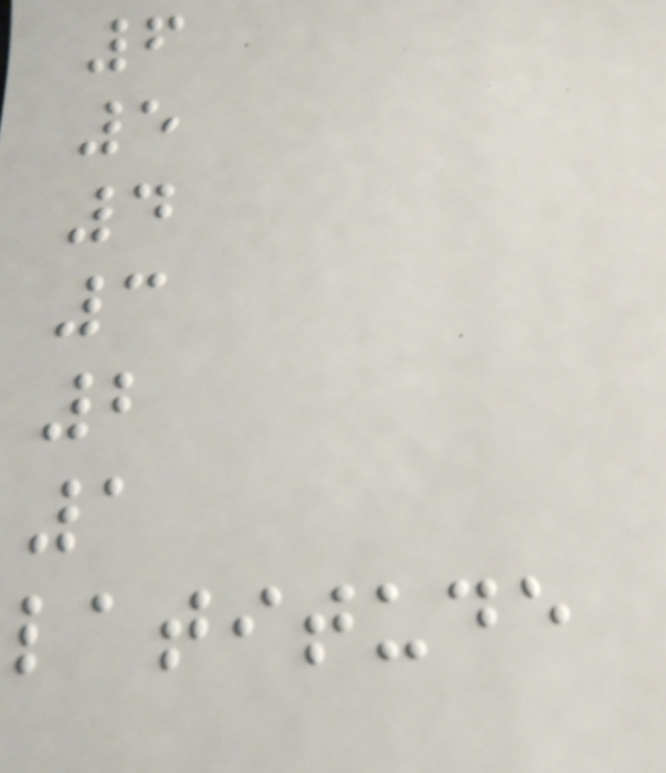6
5
4
3
2
1
latitude
